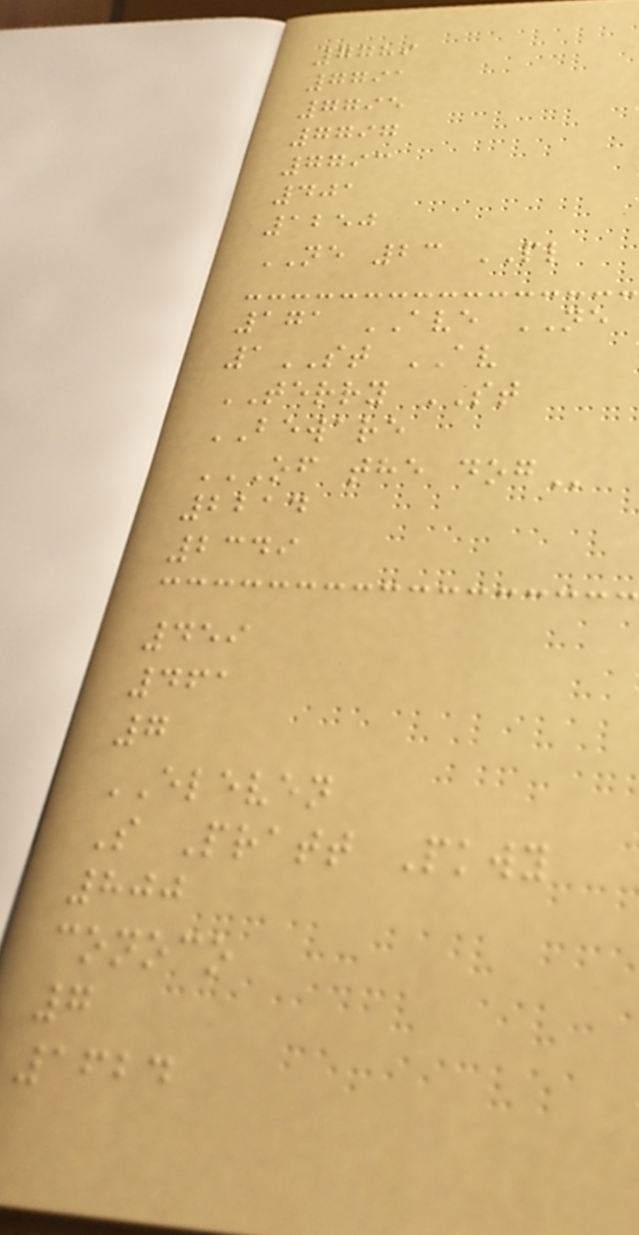7789
7791
7795
7797
7793
401
1250
NE 23 PL
171 AVE NE
1ST AV
TERRY ST
BEWARE
OF THE DOG
2214
2349
459
461
7
ELEVEN
S Pratt Pkwy
800
conoco
7
1624
